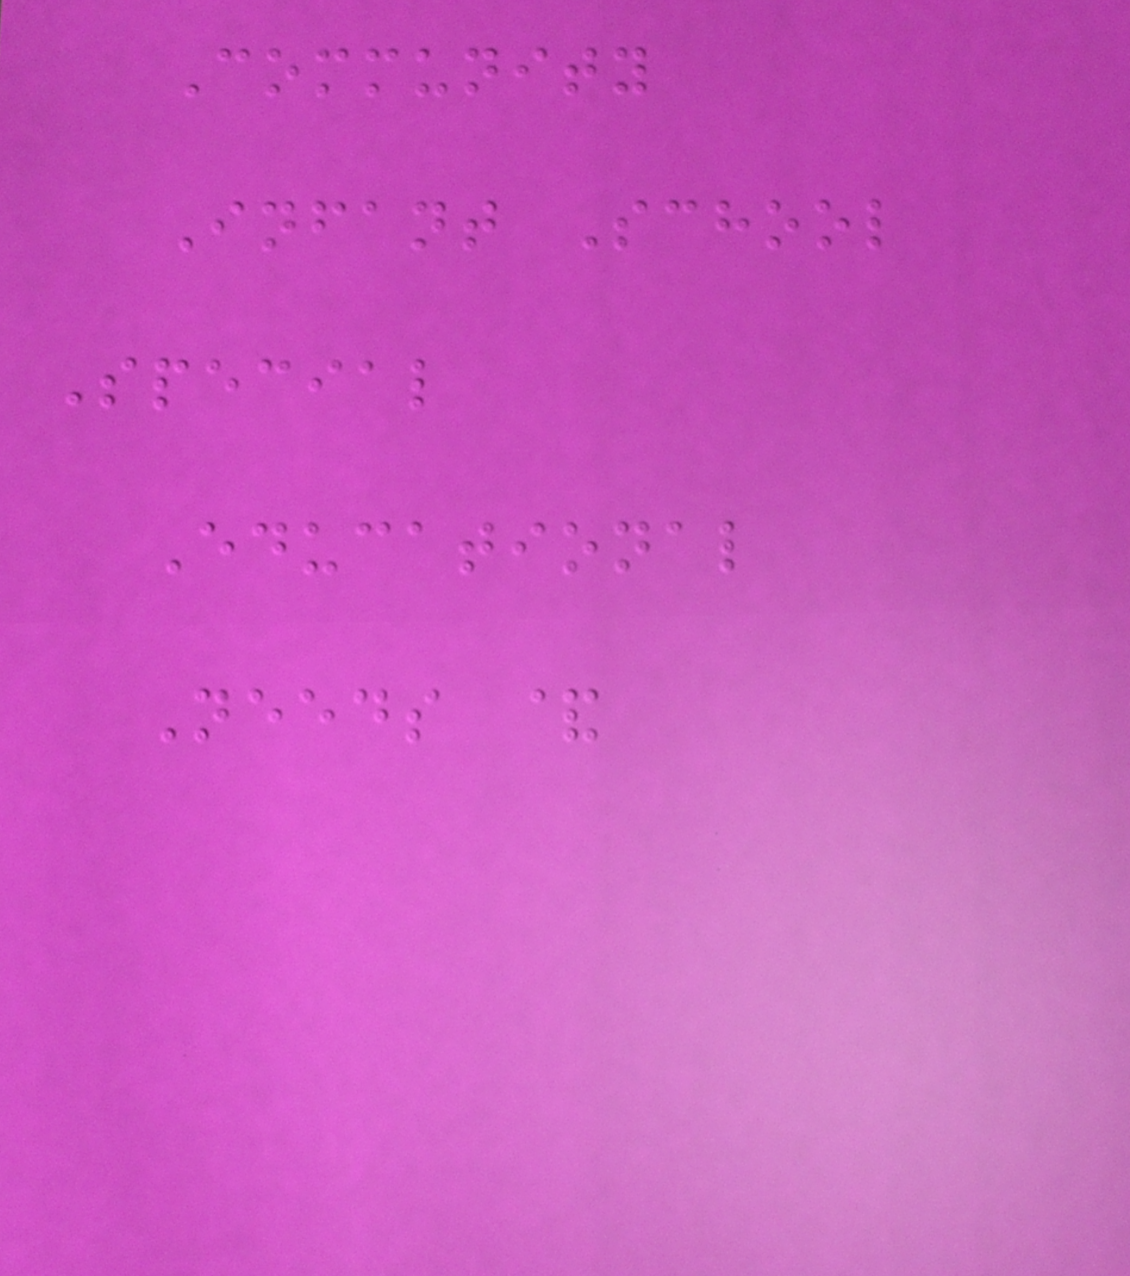Community
Infant School
Special
Educational
Needs &
